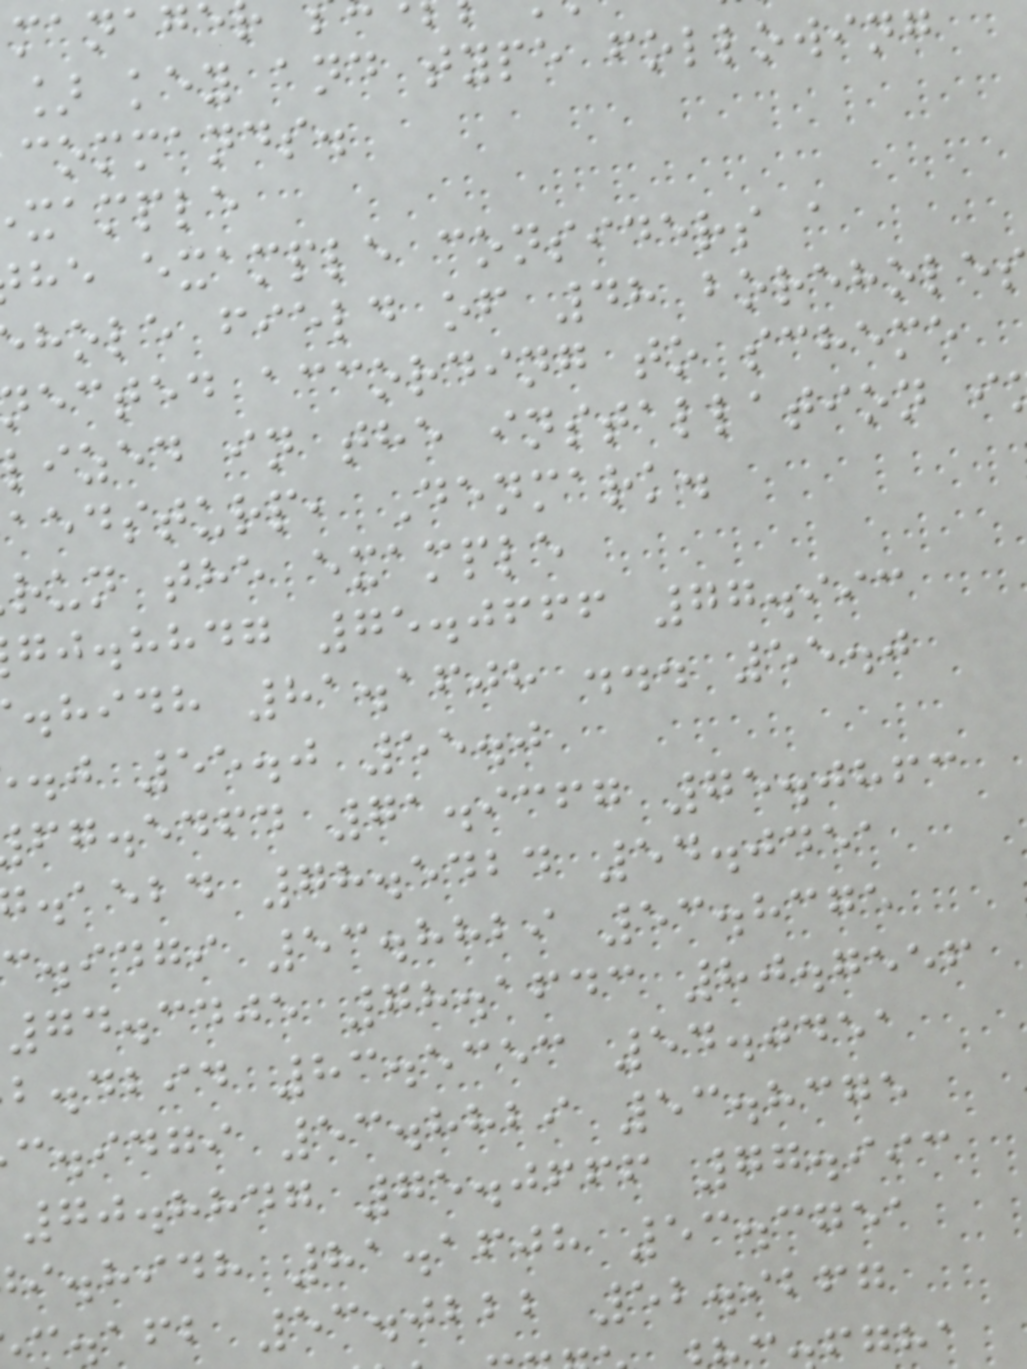] key and type following
commands.
xample
he example considers a
hole field of 48 borehole
ected according to scheme
lized in the installation i
aedsturp, Denmark.
run the example
gj.hhdg 75.0666 77.993
.hidh 81.1608 ... 55.0
.j 55.0 55.0
fg.edfd 71.9367 75.0863
.aebd 78.5424 54.0451
c.idgi 53.8829 53.8375
74.3405 78.1643 80.7556
b.dbid 83.5353 54.0451
c.idgi 53.8829 53.8375
70.8847 75.0666 77.993
i.hidh 81.1608 53.3751
.afb 53.0222 52.9267
